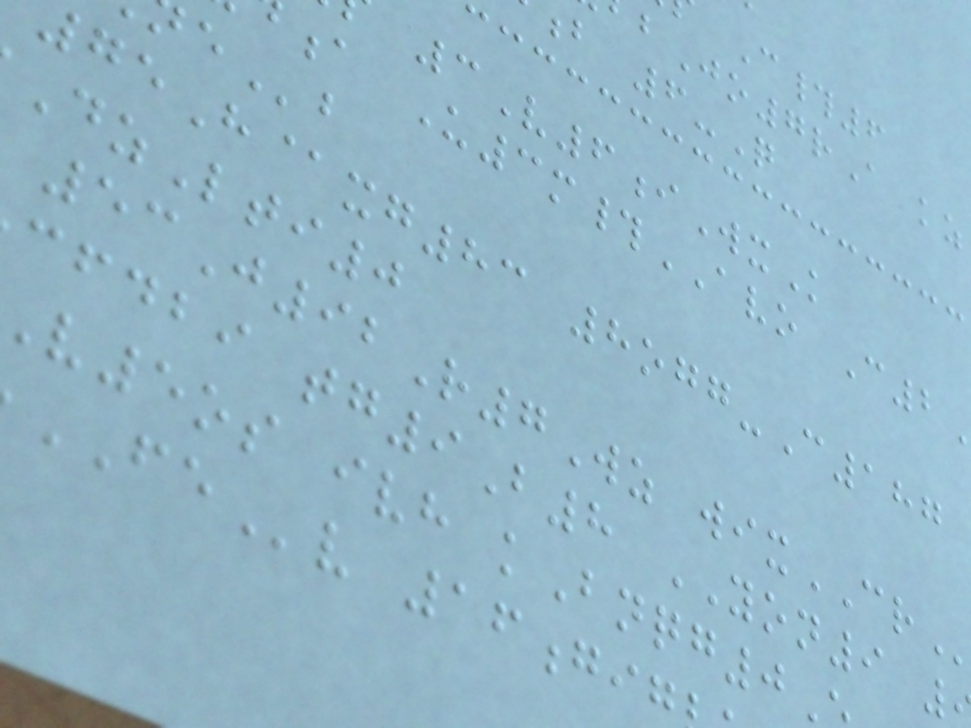Jo7rA kz
b 6-Q
3V6iWxK
a U3m#AVO C2
H@xg83 8ogg-C187
DzLti0
53J92R7Wz wixCR
cfdbi tg9B8 YON9
v5os ivh kBnqg0
FEv 16gig
